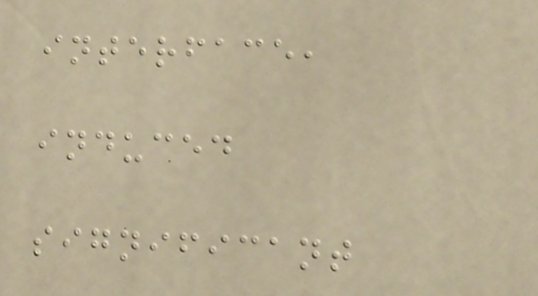interface,
induced
significant
